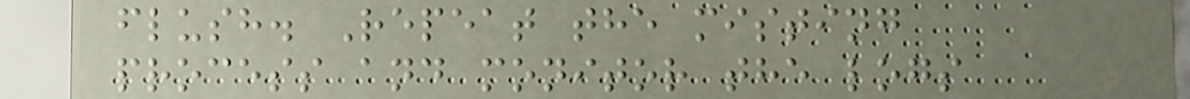flush. Repeat the misting
process and monitor the logs
